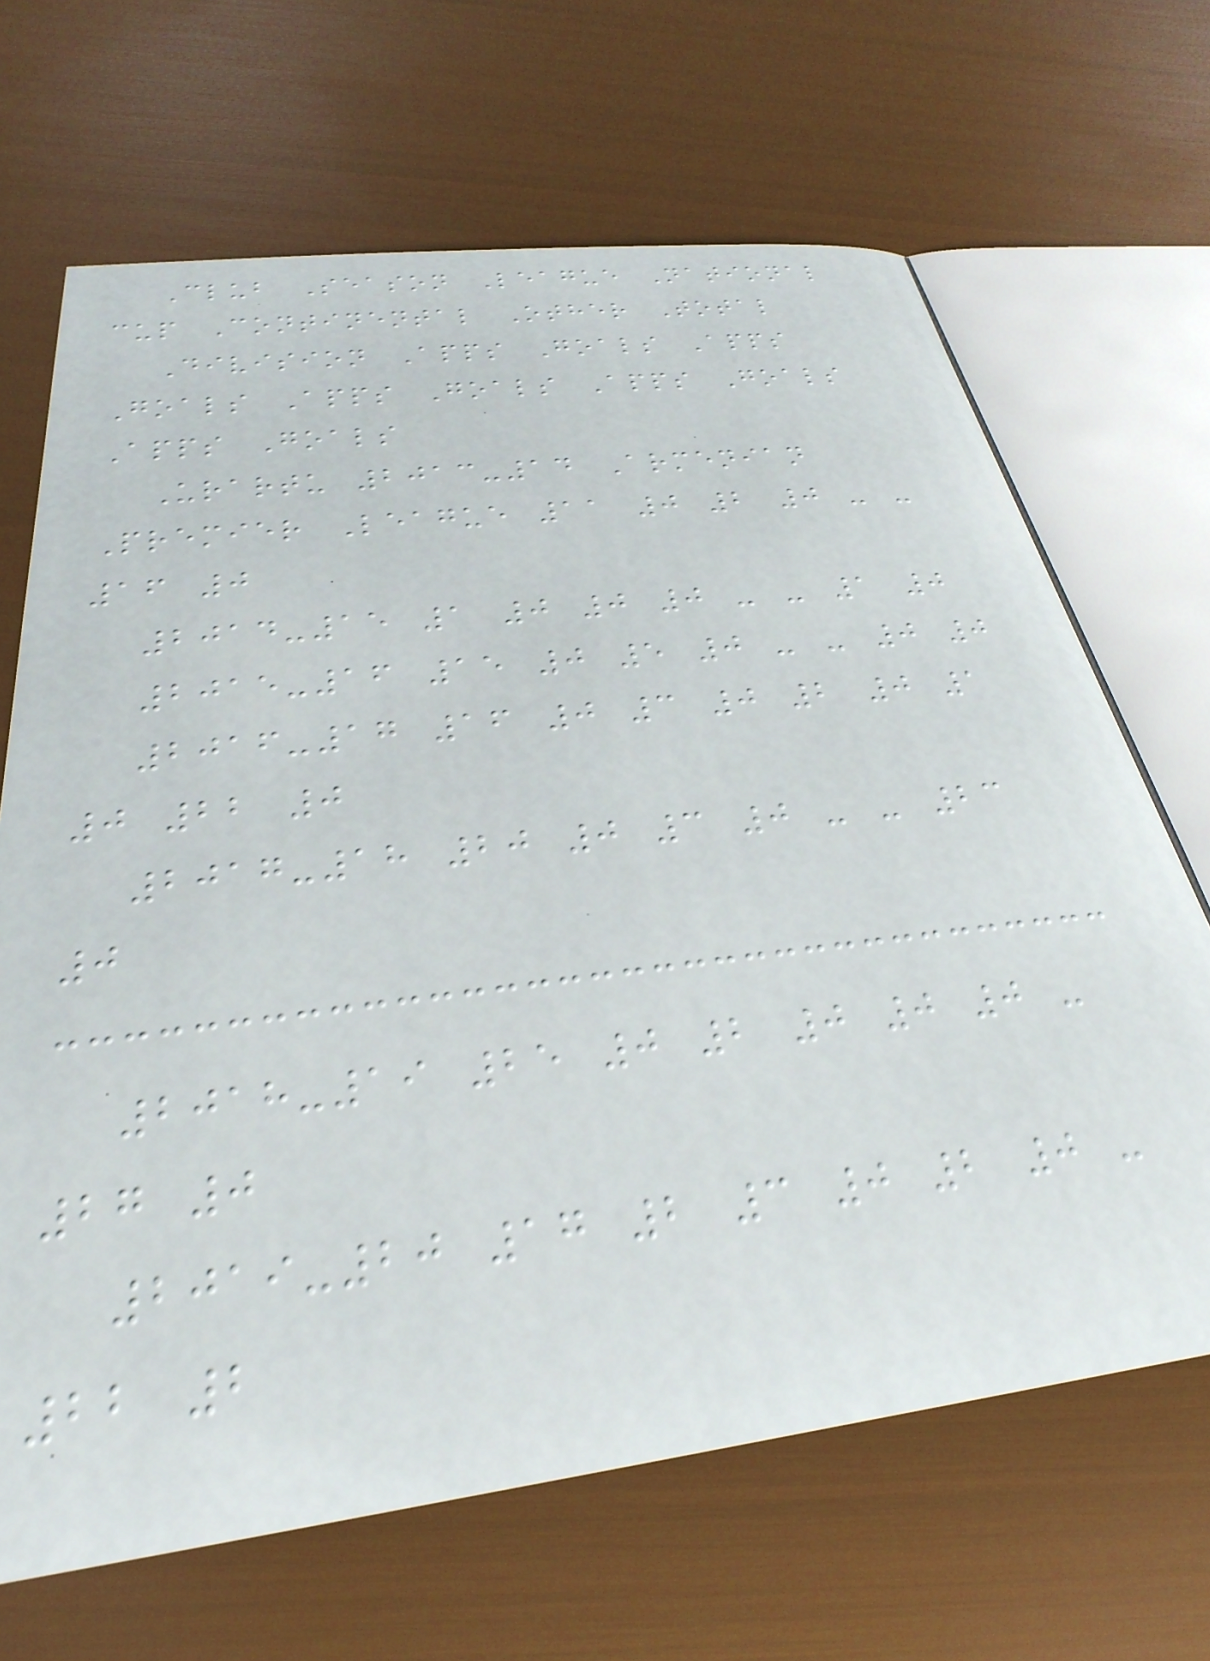Club Season League National
cup Continental Other Total
Division Apps Goals Apps
Goals Apps Goals Apps Goals
Apps Goals
Urartu 2013-14 Armenian
Premier League 11 0 2 0 - -
16 0
2014-15 1 0 0 0 - - 1 0
2015-16 15 0 5 0 - - 0 0
2016-17 16 0 3 0 2 0 1
0 22 0
2017-18 20 0 3 0 - - 23
0
2018-19 25 0 2 0 0 0 -
27 0
2019-20 17 2 3 0 2 0 -
22 2
